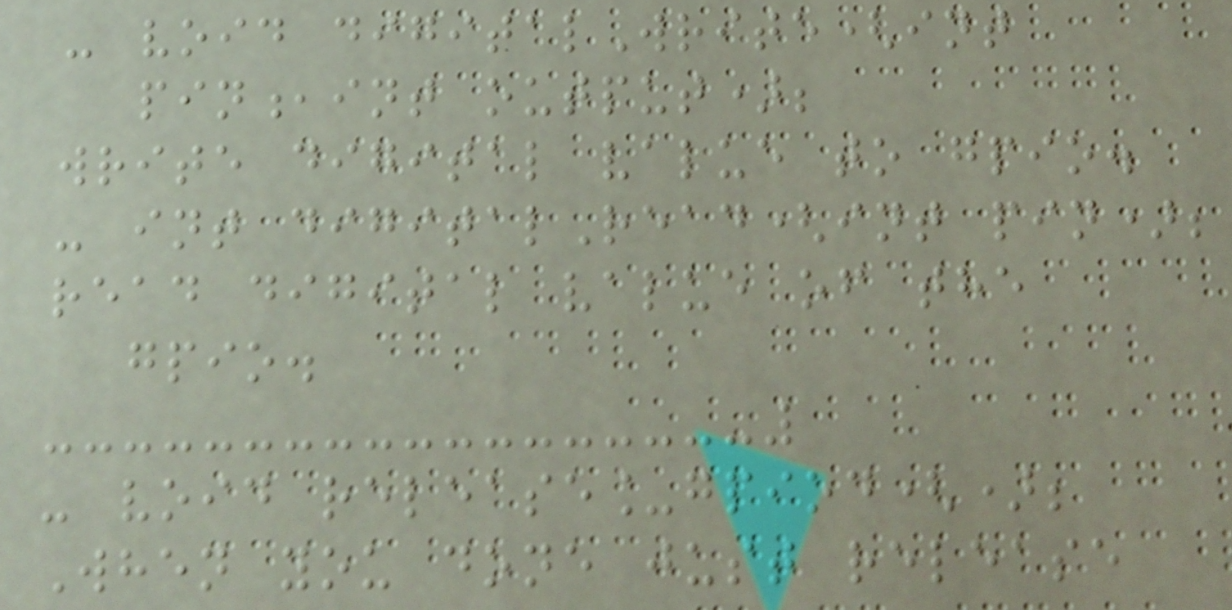- void digitalWrite(int
pin,int output);
write digital value to gpio.
- int digitalRead(int pin);
read digital value of the
gpio.
- void release_gpiod();
When you done just release
